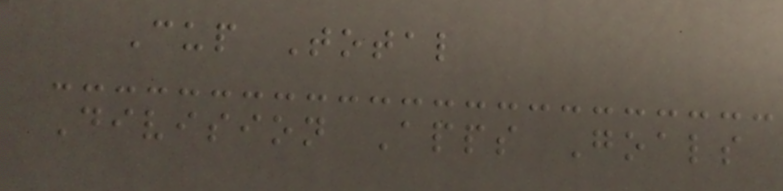Cup Total
Division Apps Goals
